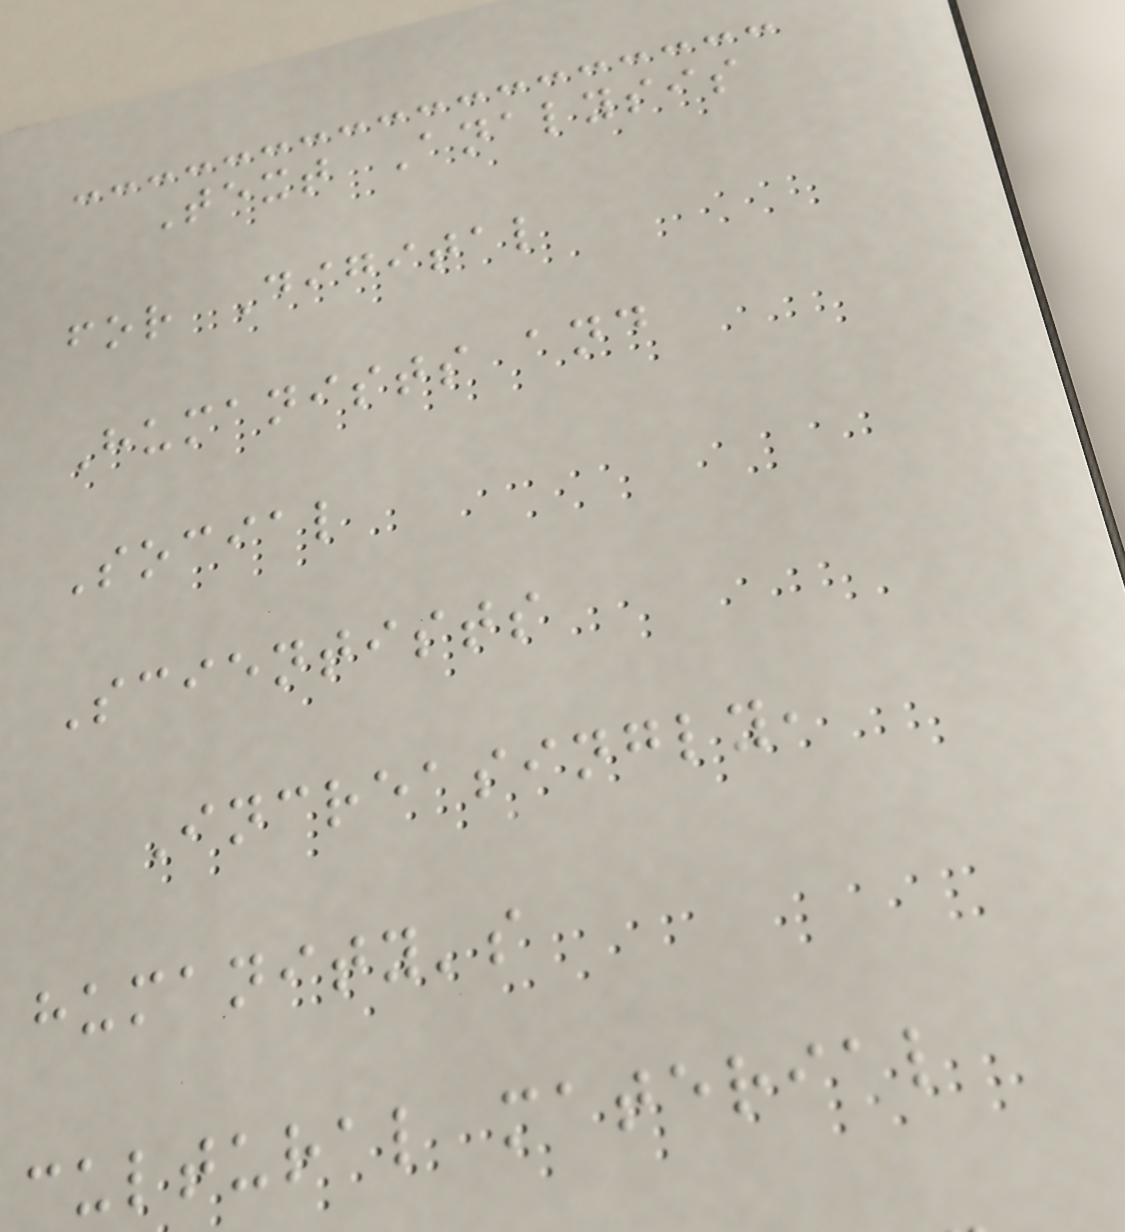Text Analysis
for Digital
Humanists and
Social
Scientists
Increasingly,
humanity's
cultural material
